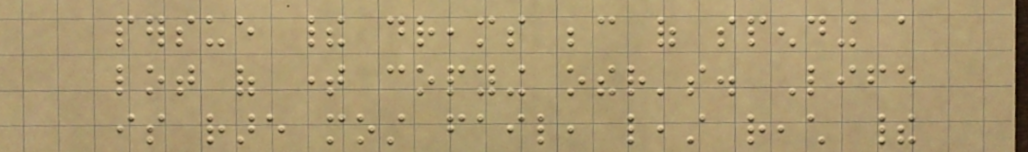persue their dreams because of spending a
lot of time copying other's. Life
is rare most fail, least reach their
